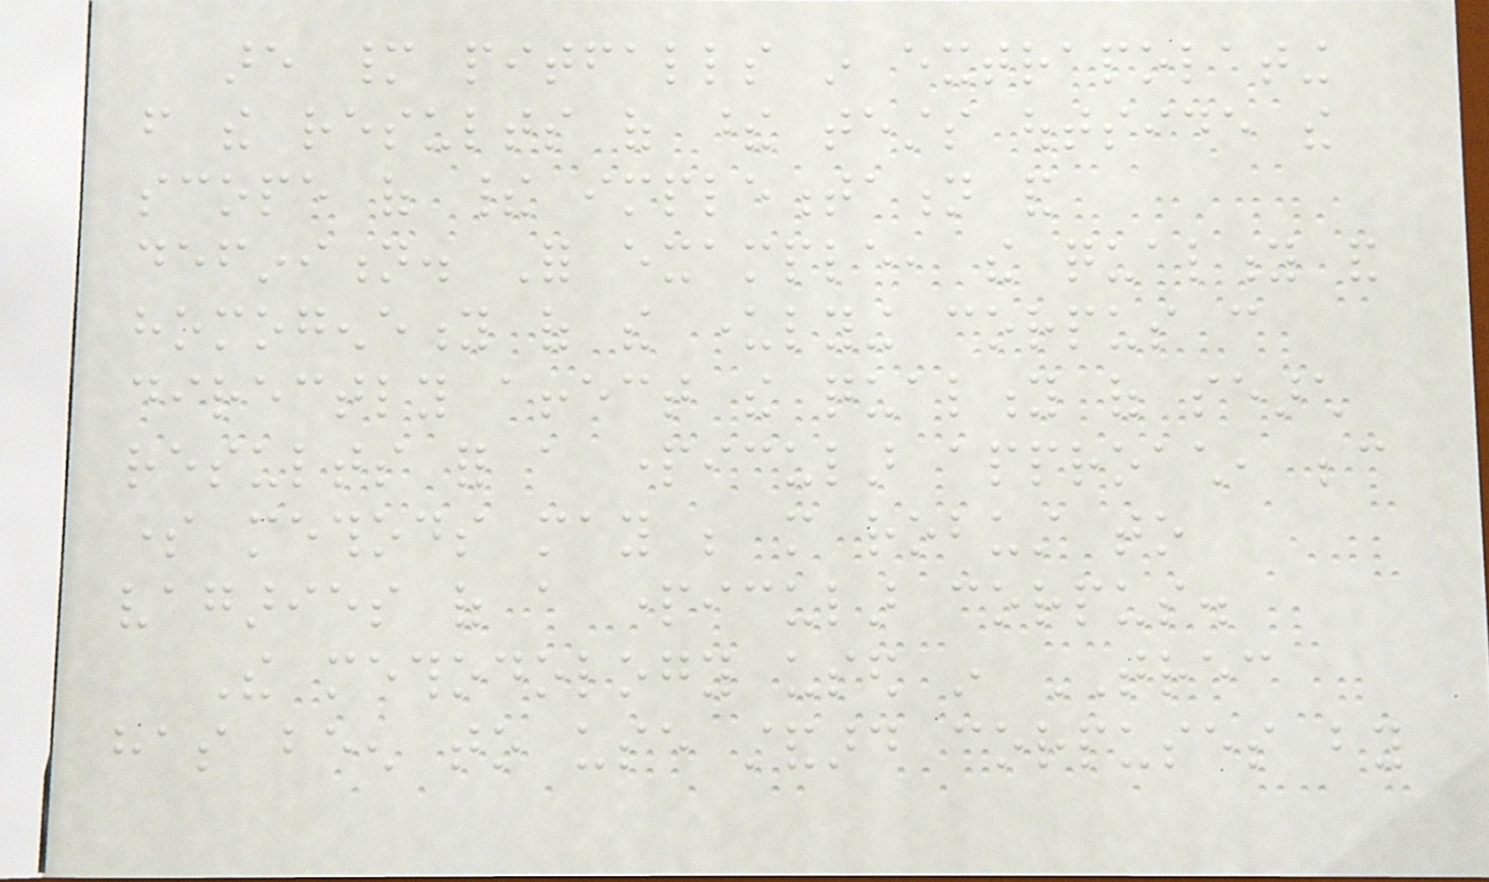are many pitfalls in extrapolating
from the results of these tests outside the
scope of their implementation and
definition. For example, the quality and
homogeneity of the underlying corpus can
directly affect the quality of search
results for a particular approach, because
some methods may be more robust to
vagaries of a particular corpus.
The methodology used in TREC
has been to use standard corpuses by
